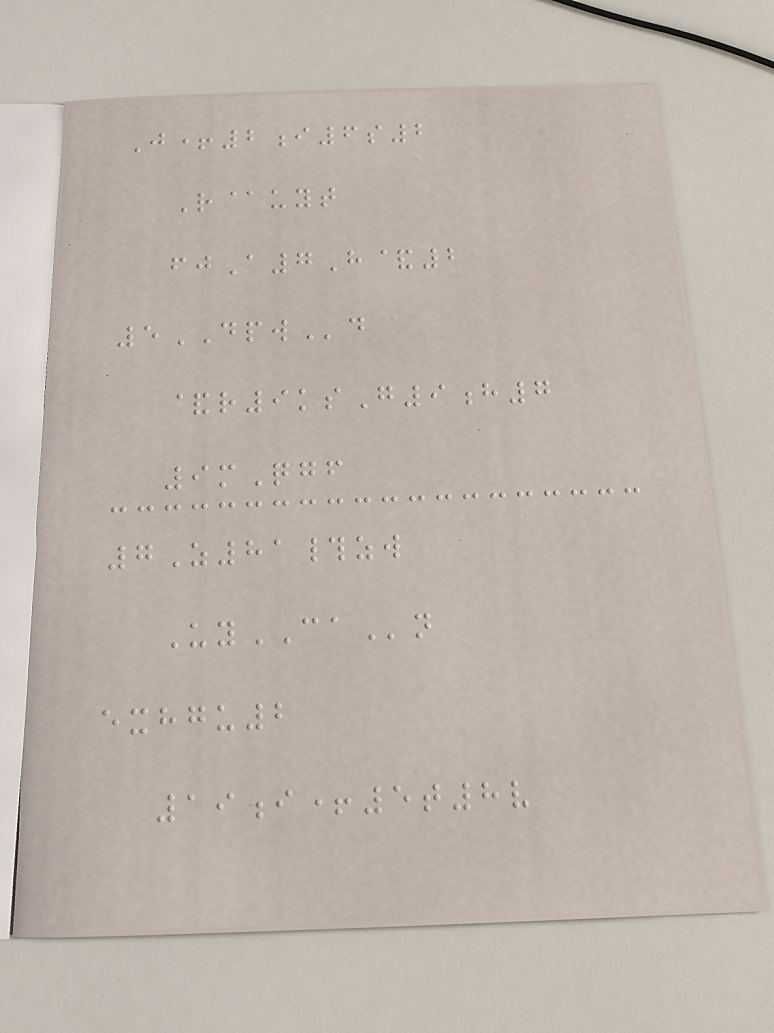J+2i6s2
R@uyt
fjA7H&2
5DPWd
&r9ksG9h7
9mQgf
7Z81#zw
UyCAn
exhgu2
19i+5t8v
